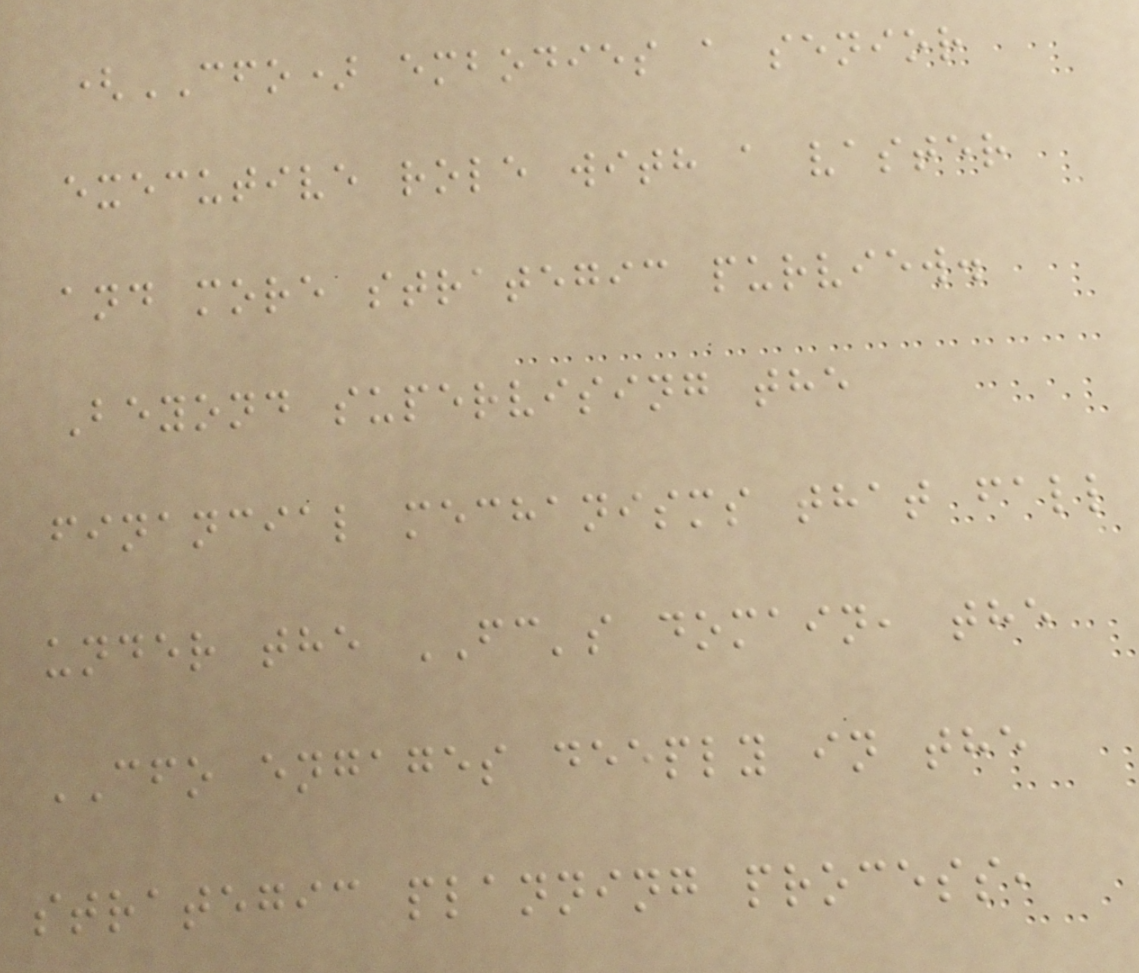(CFO) embodies a senior
executive role with a vaster
and more strategic purview.
Beyond supervising the
financial mechanisms that fall
under the FC's domain, the
CFO engages deeply in the
strategic planning process,
